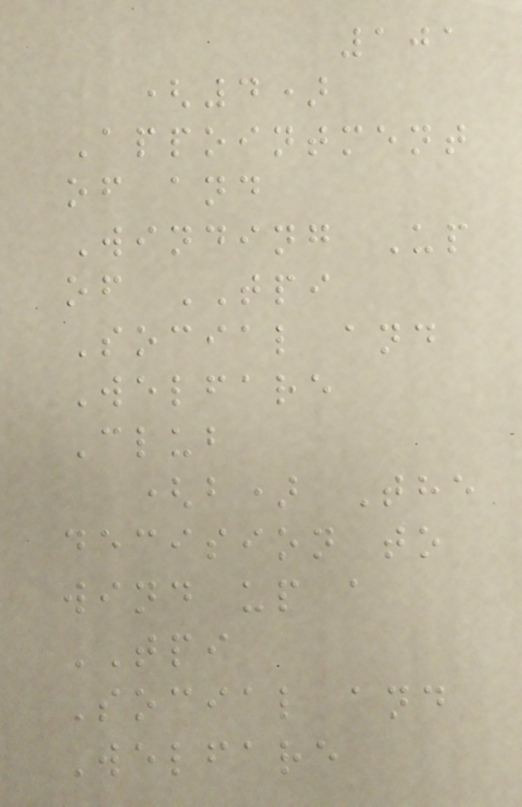101
(4)
Appointment
of and
Winding Up
of TPI
Social and
Welfare
Club
(b) The
decision to
wind up a
TPI
Social and
Welfare
